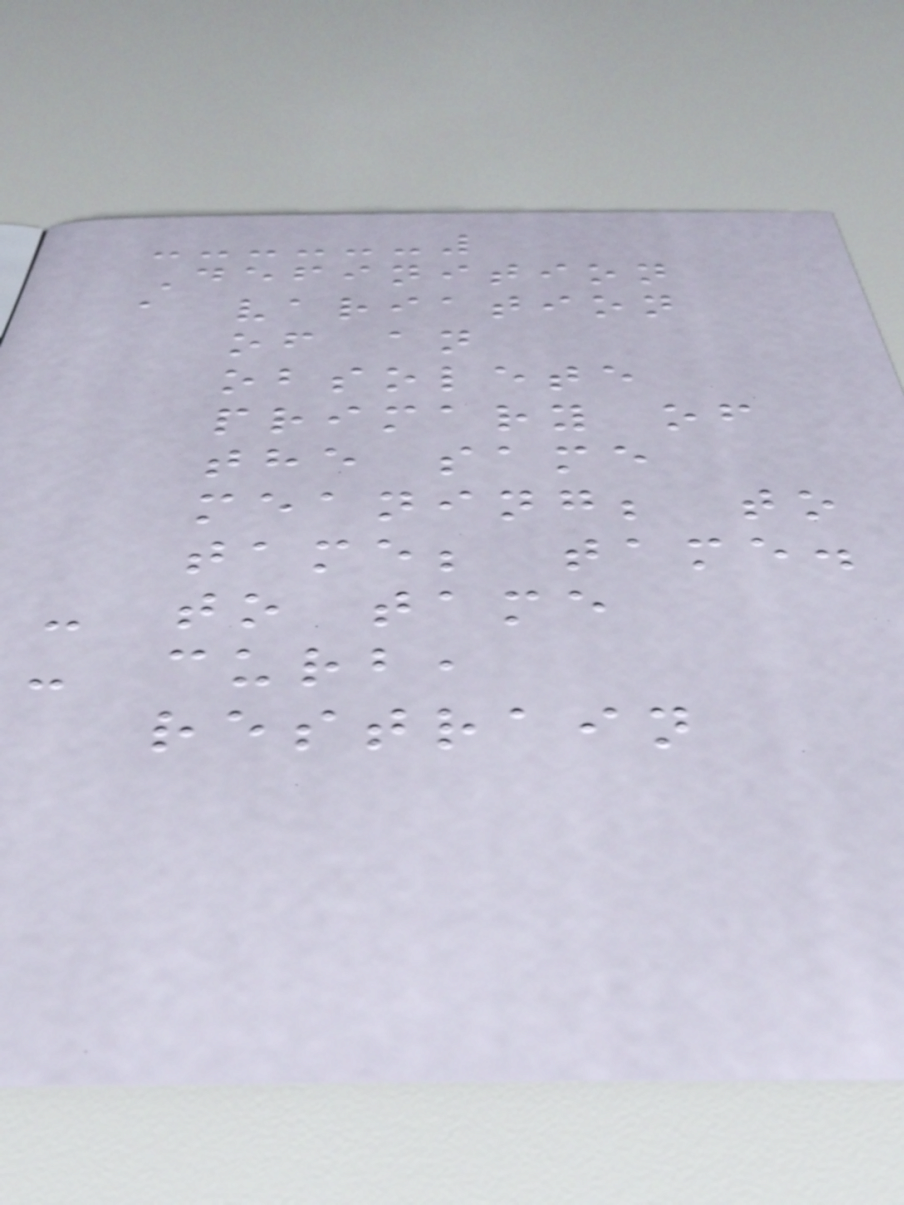Definition
a variation
of an
obsolete
primary of
the same
meaning; to
tame; tame.
- to tame
- curb,
restrain
